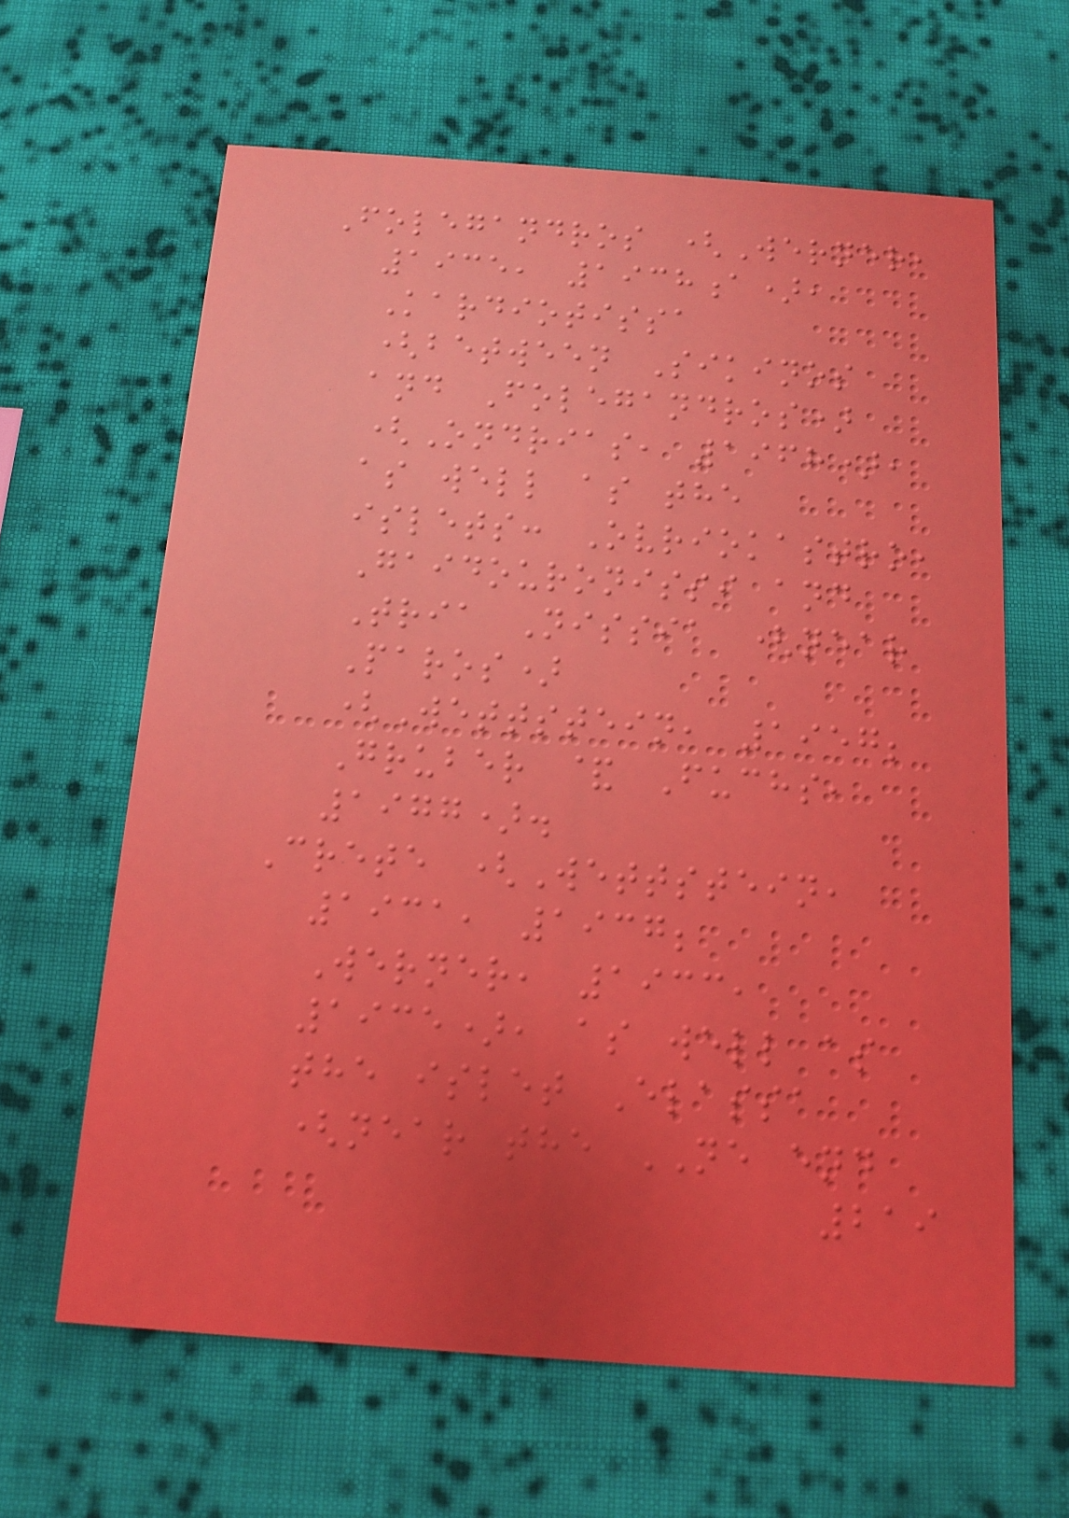Folegandros (Werner,
1935, 1938a),
Kardiotissa
(between Sikinos
and Folegandros)
(Ondrias, 1968),
as well as the
islets: Ovriokastro,
Gaidouronissi and
Tria Nissia (near
Paros)
(Wettstein, 1957;
Gruber & Fuchs,
1977).
Crete (Wettstein,
1931, 1937;
Werner, 1933,
1935), as well as
the islet Elassa
(near the NE end
219
